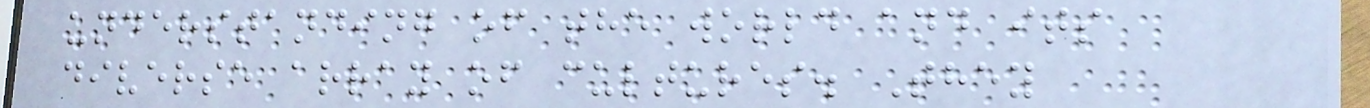understanding of the world and its
diverse array of cultures. They
